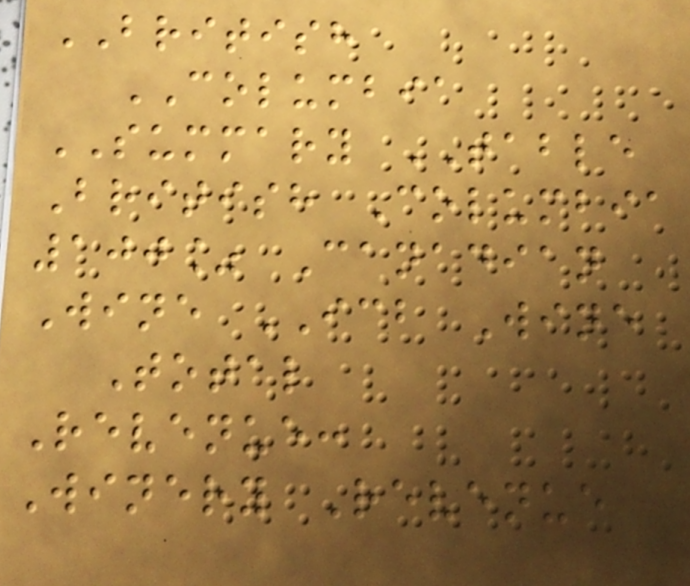BRITISH
COLUMBIA
SUMMARY TABLE
British Columbia
100% Canadian
Wine ICB Wine
Total
Revenue:
Winery Revenue
